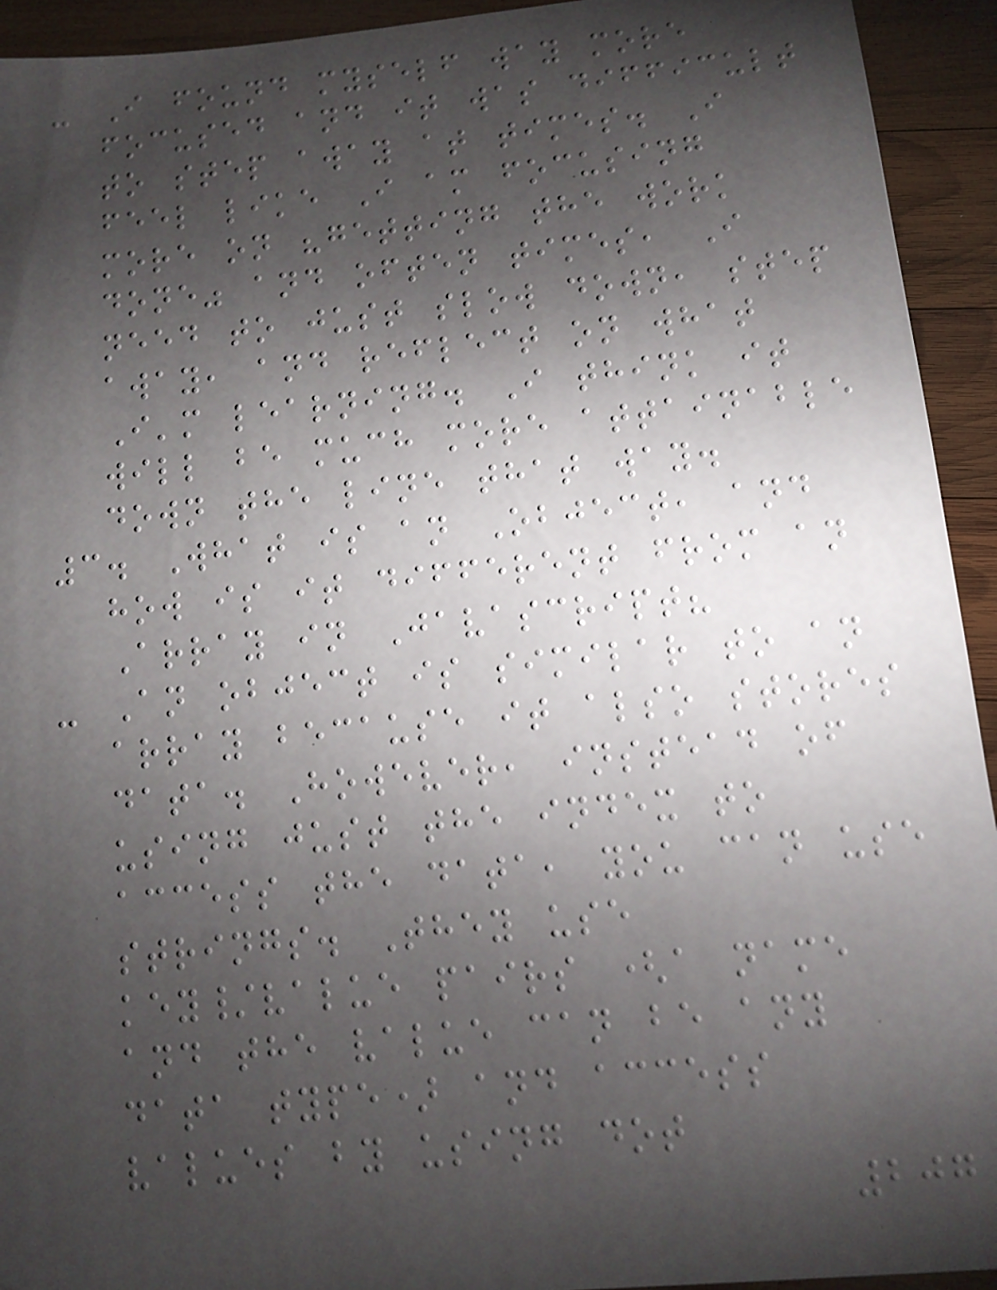- I found myself way more
focused and it was difficult
to step away at times. I
feel like I am focusing
more on "getting the work
done" and often times, I
need to just slow down, step
away, and reflect on what
I'm learning. I think it
will be much more attainable
down the line that way.
3. What is an Object, and
how is it different from an
Array in Javascript?
- An object is similar to an
array because it also stores
data. However, instead of
using just the index to
access the data, you can use
strings. They use
key/value pairs (a name
and the value can be any
data type) and access
values by using dot
207
